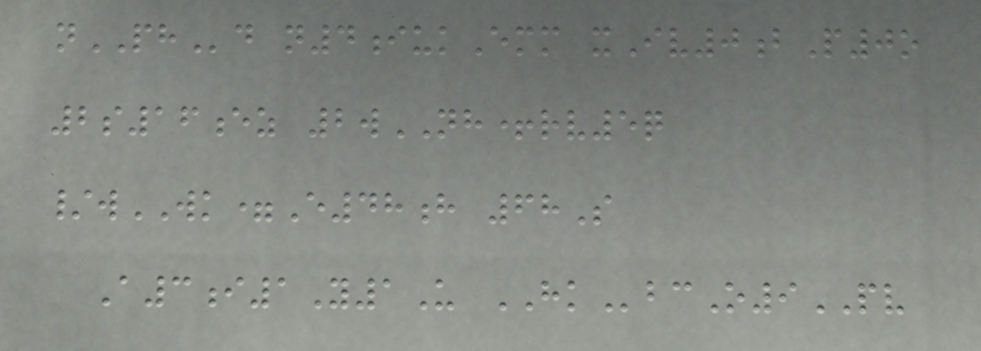nPHd n4iukEmm xIv0bP0o
2s16ez 2wNH+rv5q
/wWK=E48h 68S
A3i1Y1U HKbcO9PV
